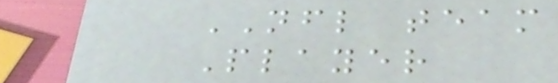NFL team
Player
